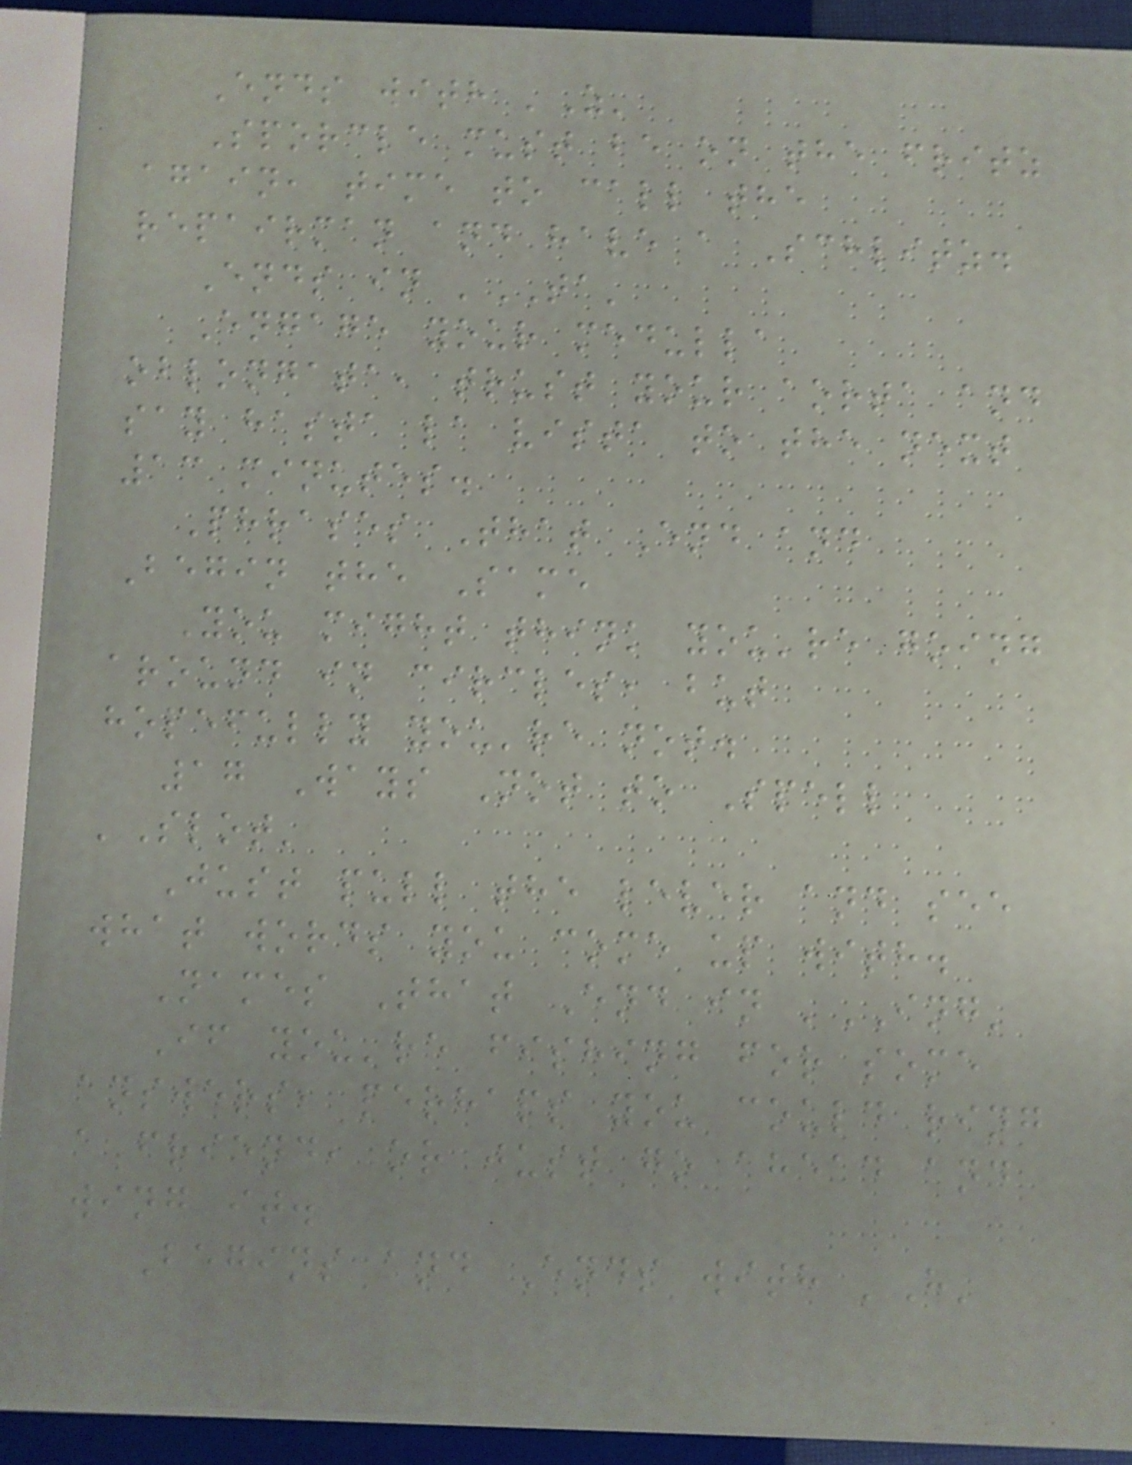Ends with 'Z'
Sporcle must be on the fritz
again, time to call the
repairman and have a Schlitz.
Ends in 'TA'
Engage your medulla
oblongata, trust your aorta and
say hasta la vista to the next
13 minutes.
Phrases That End and
Begin the Same
You might think you're going
around in circles, but
hopefully you're not.
17 Ways Not to Spell
'Slot'
Just pull the lever and see
what words you come up with.
Names That End in 'ING'
If you're fishing for some
answers, perhaps you could ring
a friend, or just go ahead and
wing it.
Begins and Ends with 'H'
